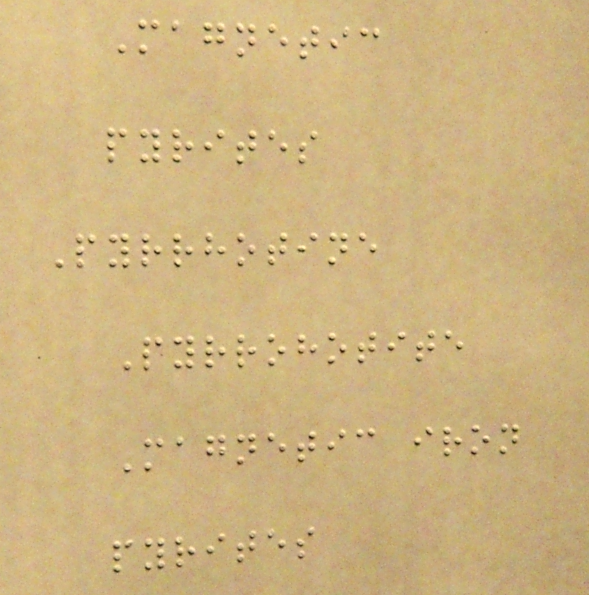Magnetic
pyrites
Pyrrhotine
Pyrrohotite
Magnetic iron
pyrites
